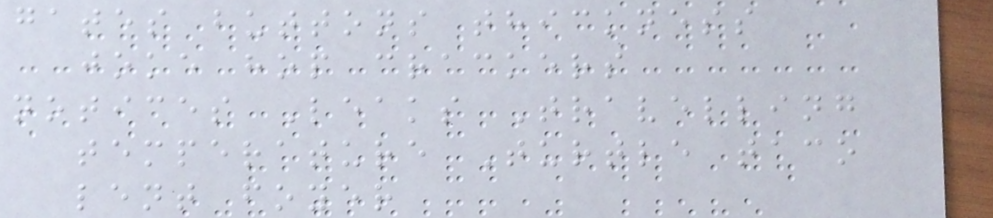gates buttons thickness
joke hop crackers
notices Leaks Travelling
temperature Turtle taco
lent foyer
